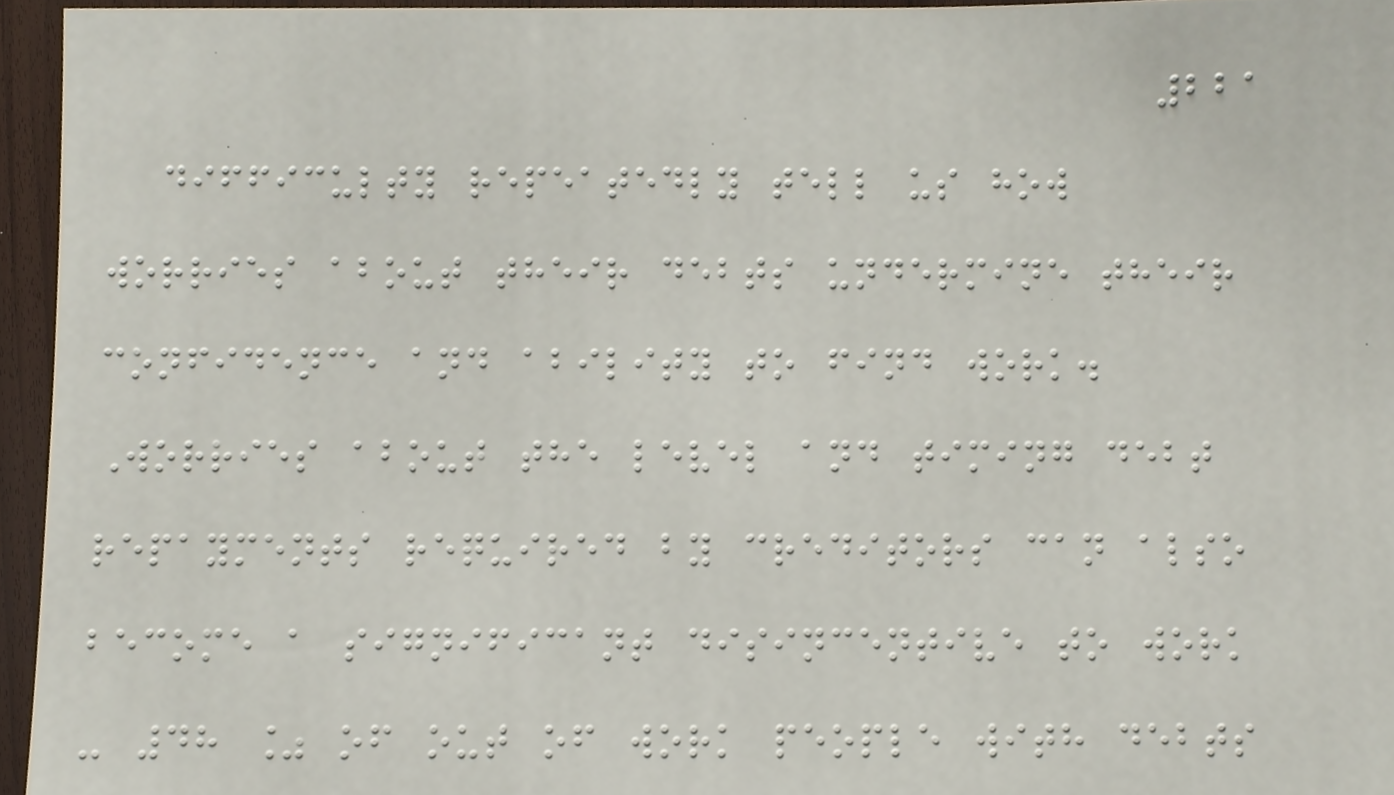221
difficulty repeatedly tell us how
worries about their debts undermine their
confidence and ability to find work.
Worries about the level and timing debt
repayments required by creditors can also
become a significant disincentive to work
- 48 % of out of work people with debts
